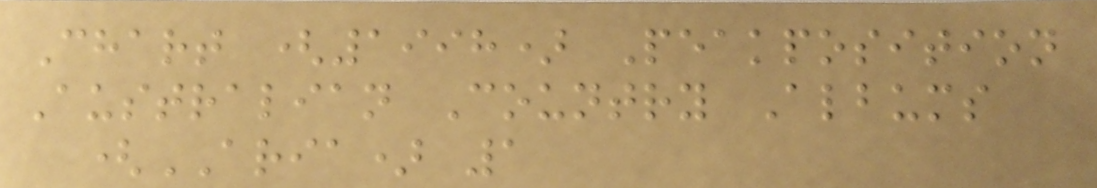Chart (1998) Peakposition
Australian Country Albums
(ARIA) 1
